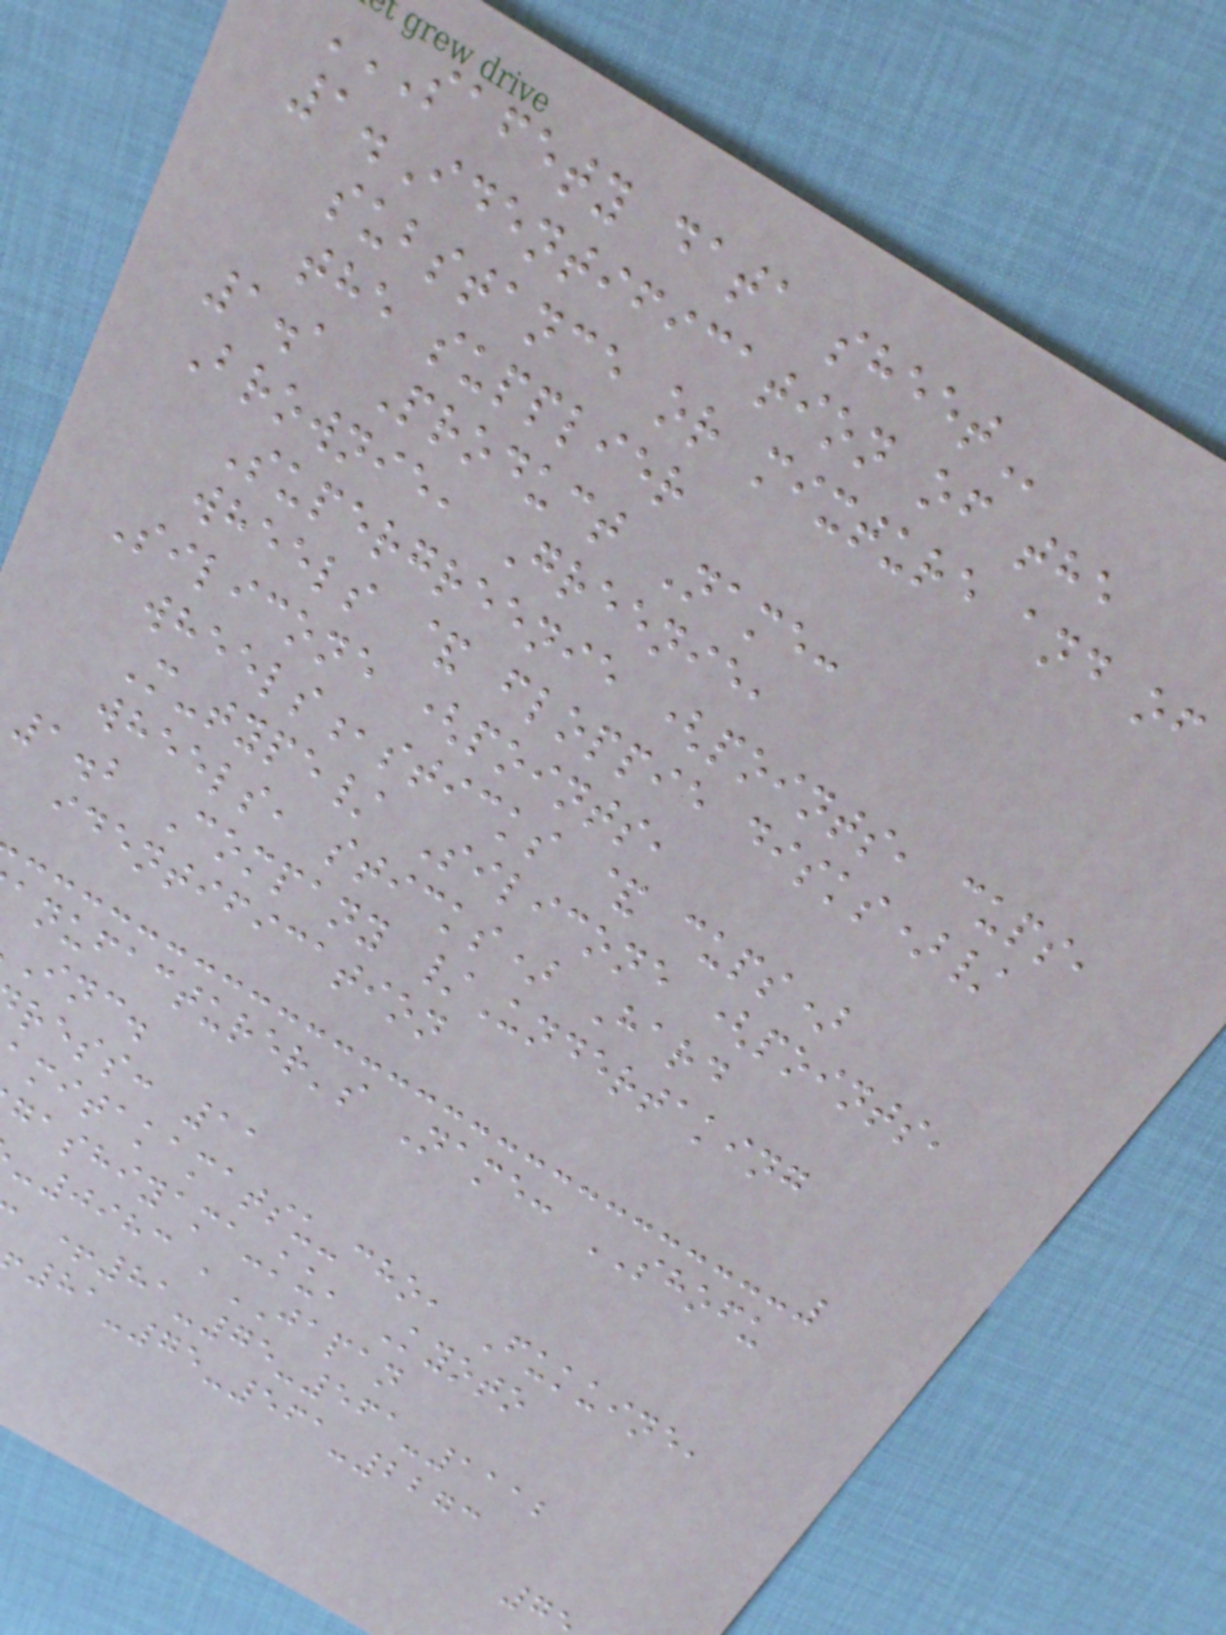SAFETY data
1.Identification of the
substance or mixture and of
the supplier
1.1 Product Name:
Brownie, Greenie,
Supergreenie (points, cups,
wheels & floppie disks)/
Silicone (points,
wheels,sticks & cups)
M-type/ Silicone (points,
wheels, sticks) Hard
1.2 Company /Undertaking
identification
anufacturer's Name: SHOFU
inc.
ress: 11
mitakamatsu-cho, Fukuine,
gashiyama-ku, Kyoto
-0983 ,JAPAN
+81-75-561-1112
81-75-561-2273
